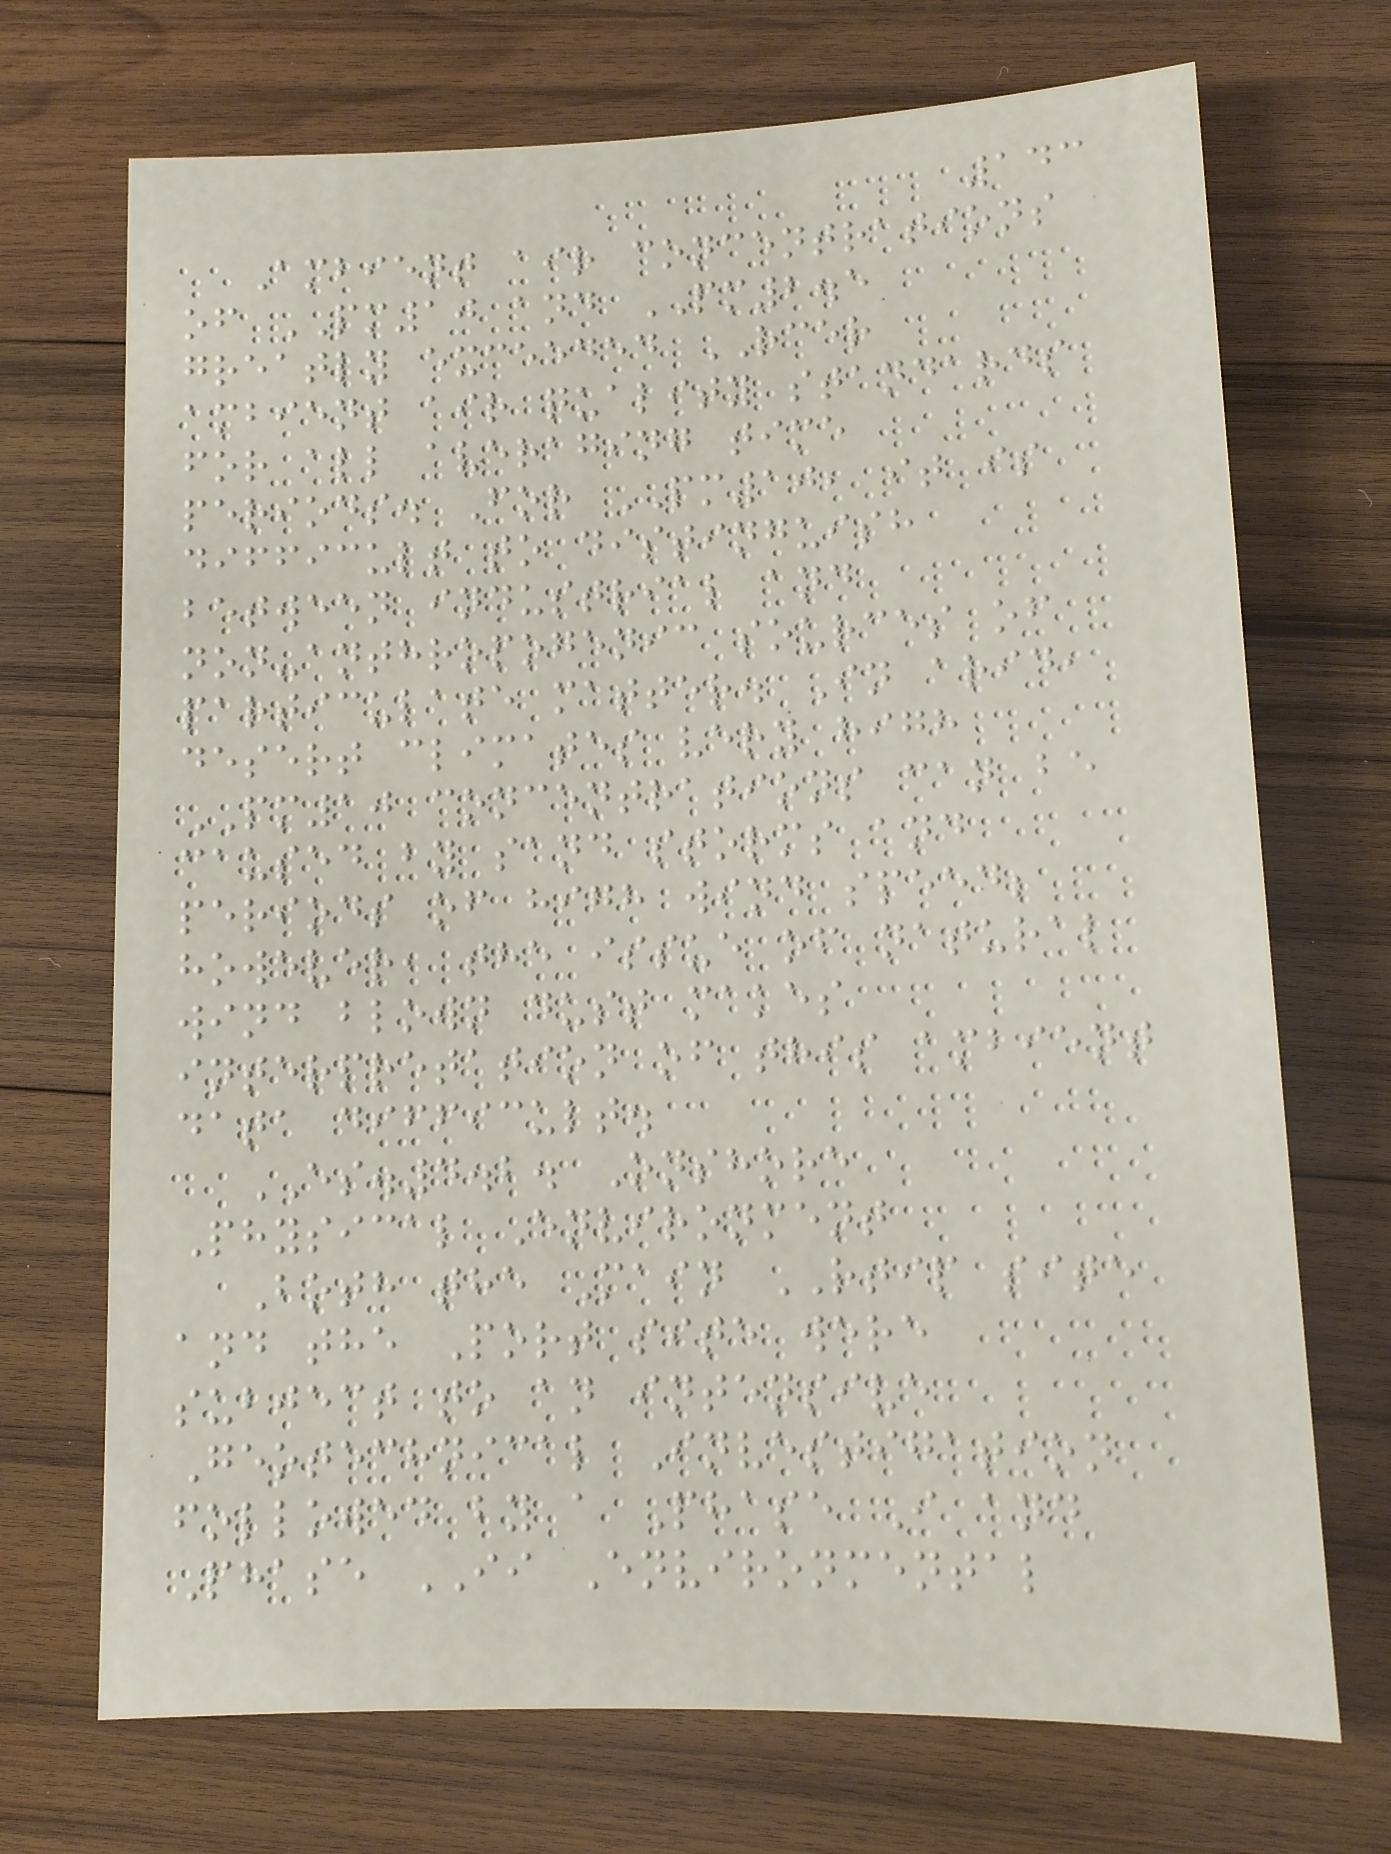143
Ambient air concentrations
of PM10 and PM2.5
greatly exceeded RCER
ambient air quality standards
for all averaging time
periods. For PM10, it is
difficult to distinguish
between industrial and
non-anthropogenic sources of
particulate matter. In arid,
desert climates very high
PM10 concentrations can be
caused by sand storms and
periods of high wind speed;
however, the issue of natural
wind blown dust makes
interpretation of this ambient
data difficult.
ES.4.2. Onshore
Physical Environment
Both the Main RTIP site
and the Port site were
subject to an intensive
Geotechnical Investigation
followed by a Phase I and
Phase II Environmental
